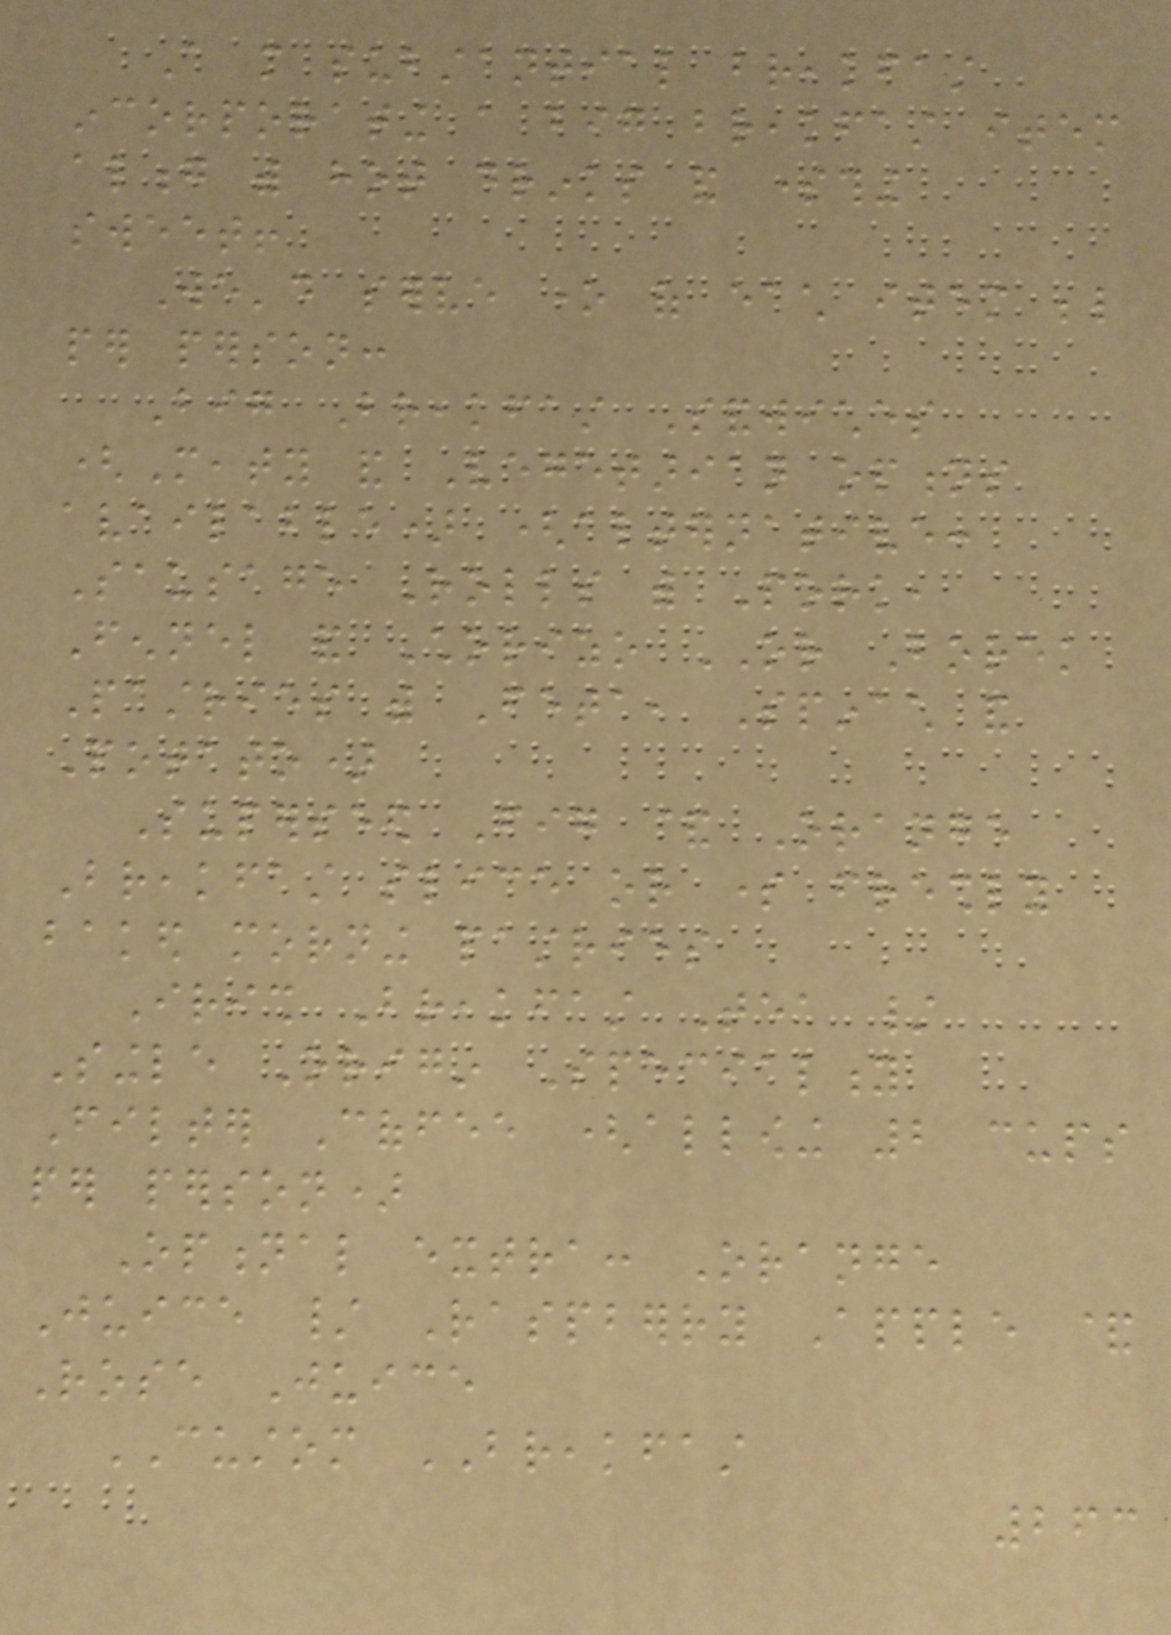A more substantial breakfast
incorporating a big breakfast item
along with hot drinks and something
sweet!
We'd serve one of each item below
per person:
Big Breakfast Sandwiches
(Meaty and Vegetarian options
available) (alternative:
Sausage Rolls with Pork,
Fennel and Chorizo OR Borek
Pastries with Feta, Spinach and
Potato)
Superseed Fig & Orange
Breakfast slice or some freshly
baked morning pastries
Irish Breakfast Tea /
Single Origin Speciality
Filter Coffee (allowing 2 cups
per person)
Optional extra: Orange
Juice / Raspberry Apple &
Rose Juice
CUSTOM BREAKFAST
263
